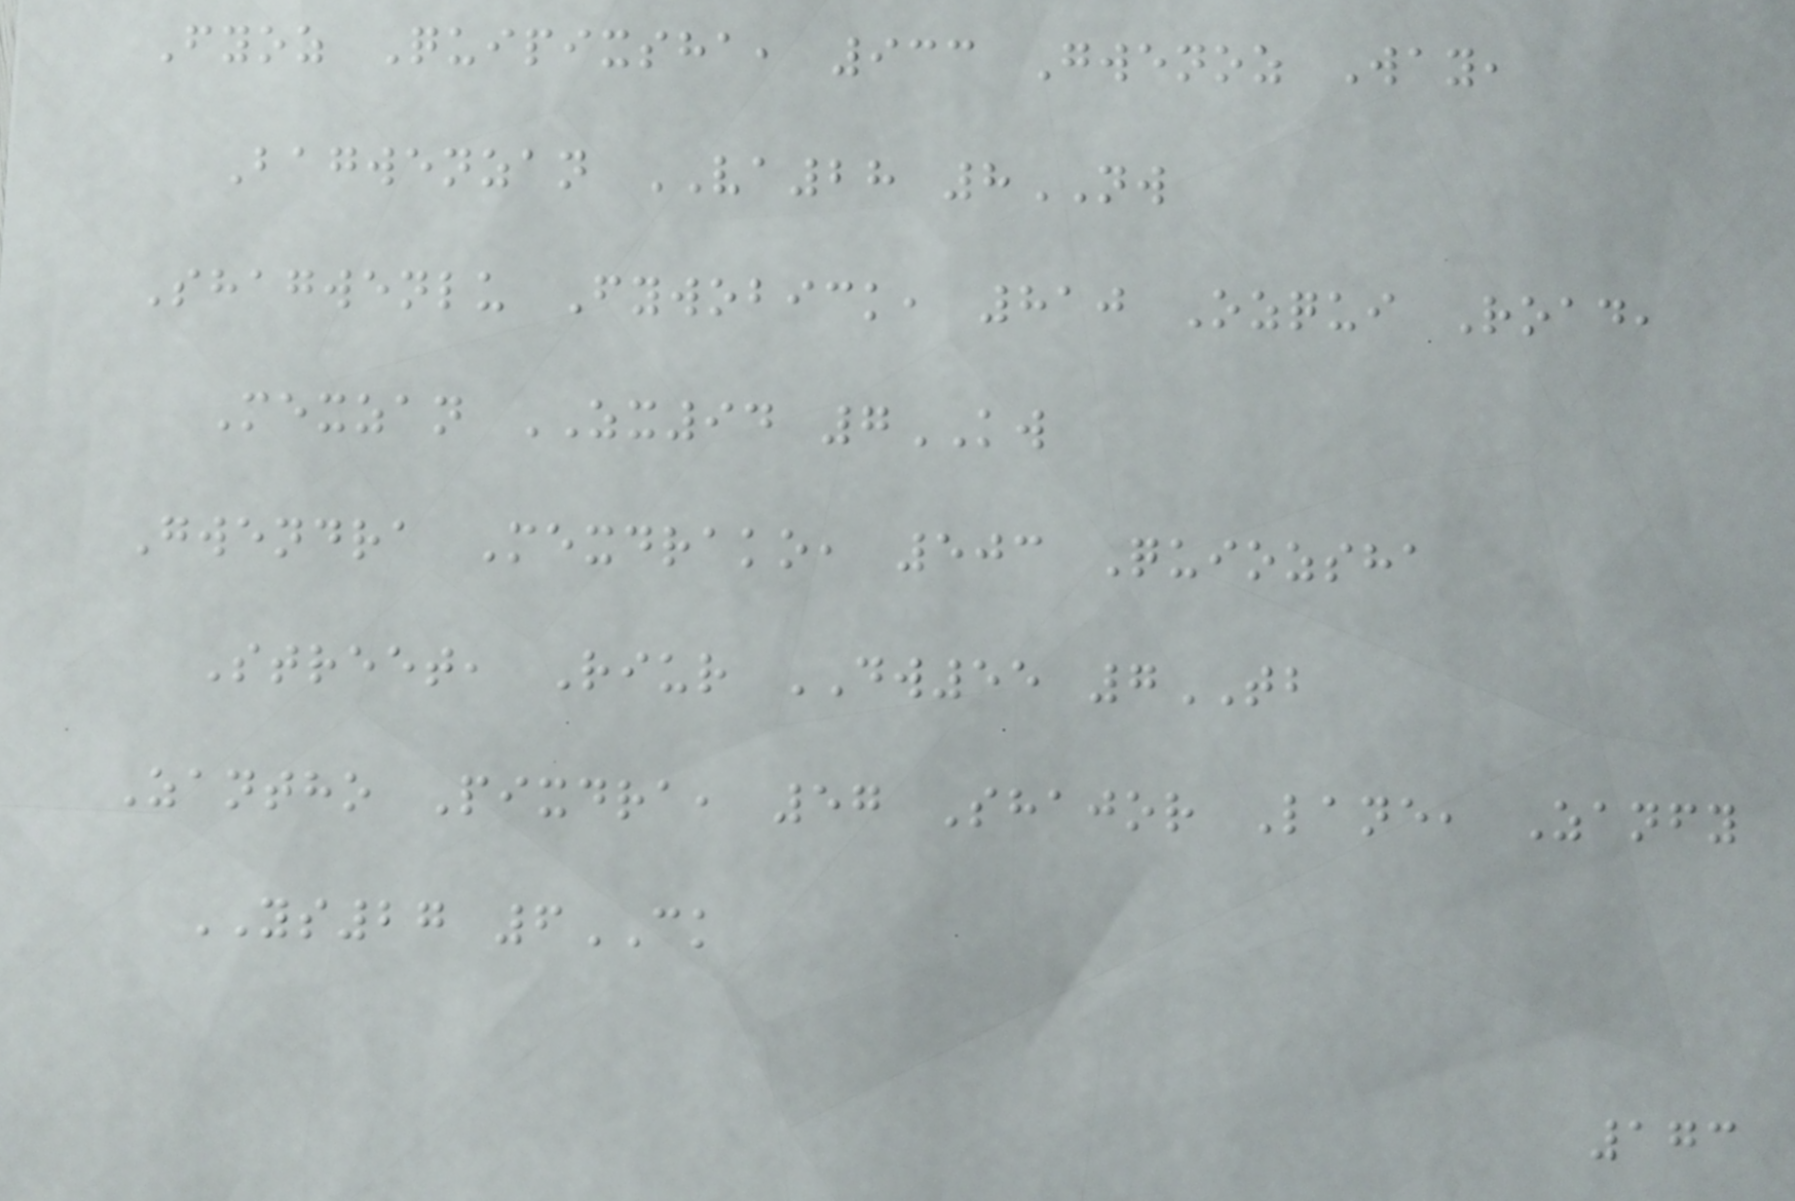Fyoz Quipixsha, 933 Gwenoz Way,
Bagwenzan VA28 8NW
Shagwenlu Fywobick, 810 Ozqui Road,
Mexzan ZX94 7KW
Gwendra Mexdrako, 503 Quiozsha
Street, Riur DW55 7TB
Zantho Pixdra, 57 Shajor Lane, Zanfy
YS27 6CK
173
